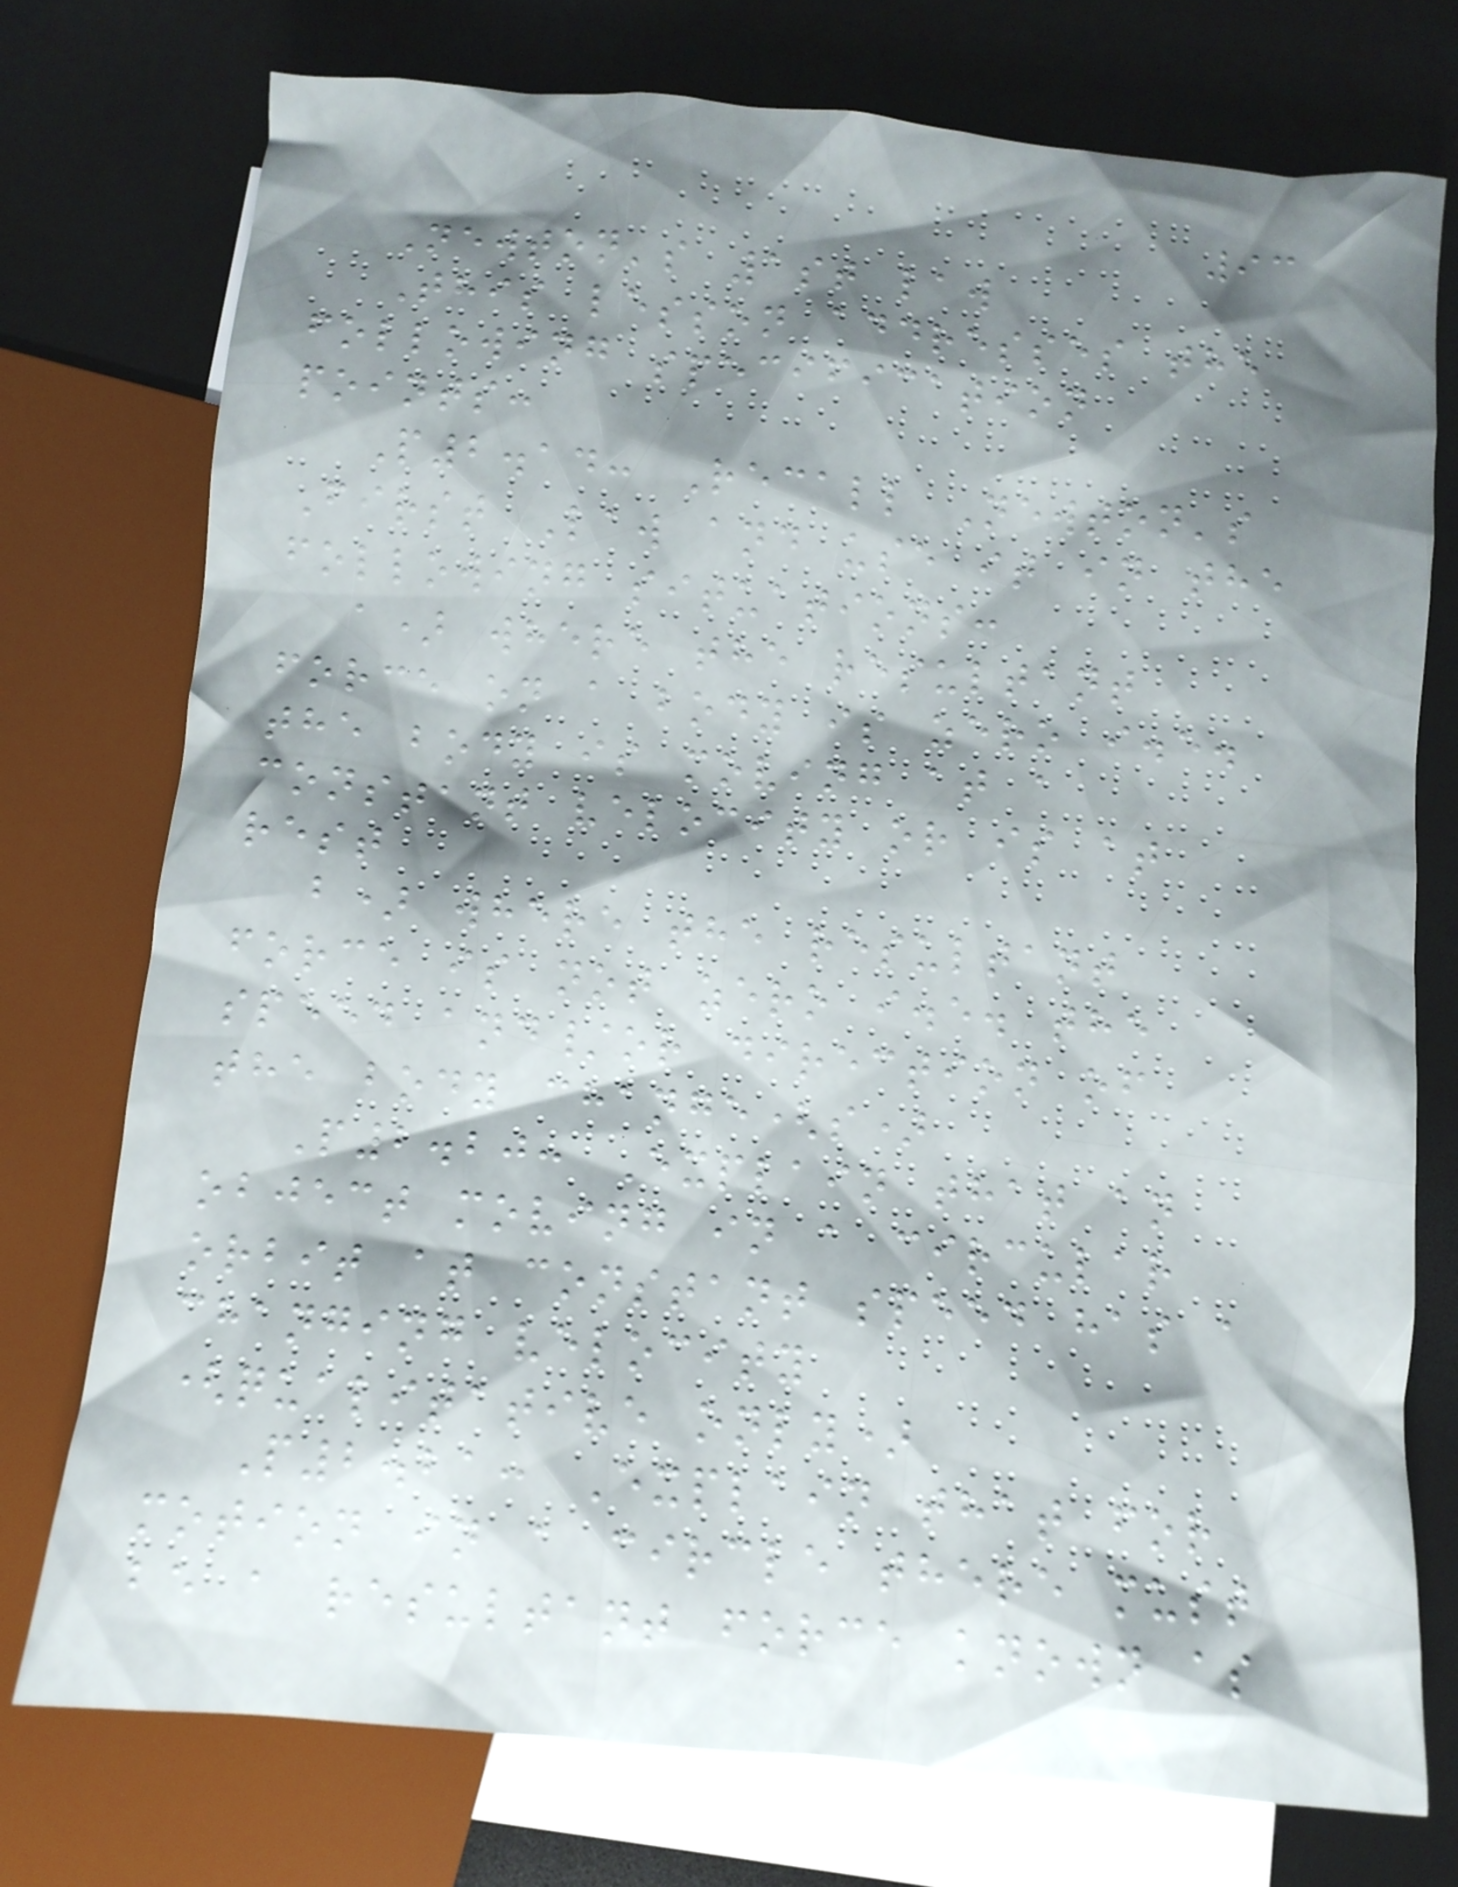93
Newton's 1st law
This lesson addresses the
following specification
points:
P2.14: Recall Newton's
First Law and use it in the
following situations:
a) where the resultant
force on a body is zero i.e.
the body is moving at a
constant velocity or is at
rest
b) where the resultant
force is not zero i.e. the
speed and/or direction of
the body change(s)
P2.20: Explain that an
object moving in a circular
orbit at constant speed has a
changing velocity
(qualitative only)
P2.21: Explain that for
motion in a circle there must
be a resultant force known as
